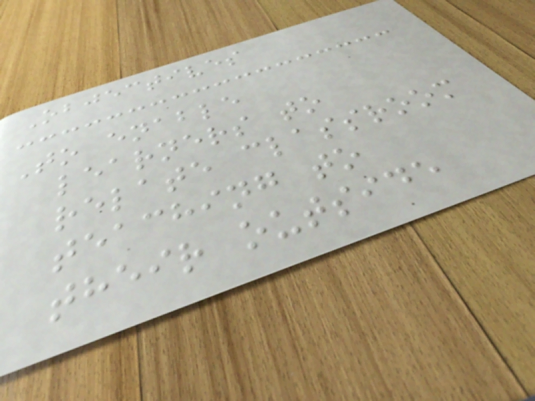Objectives
To enable
learners to
relate classroom
teaching to
their outside
